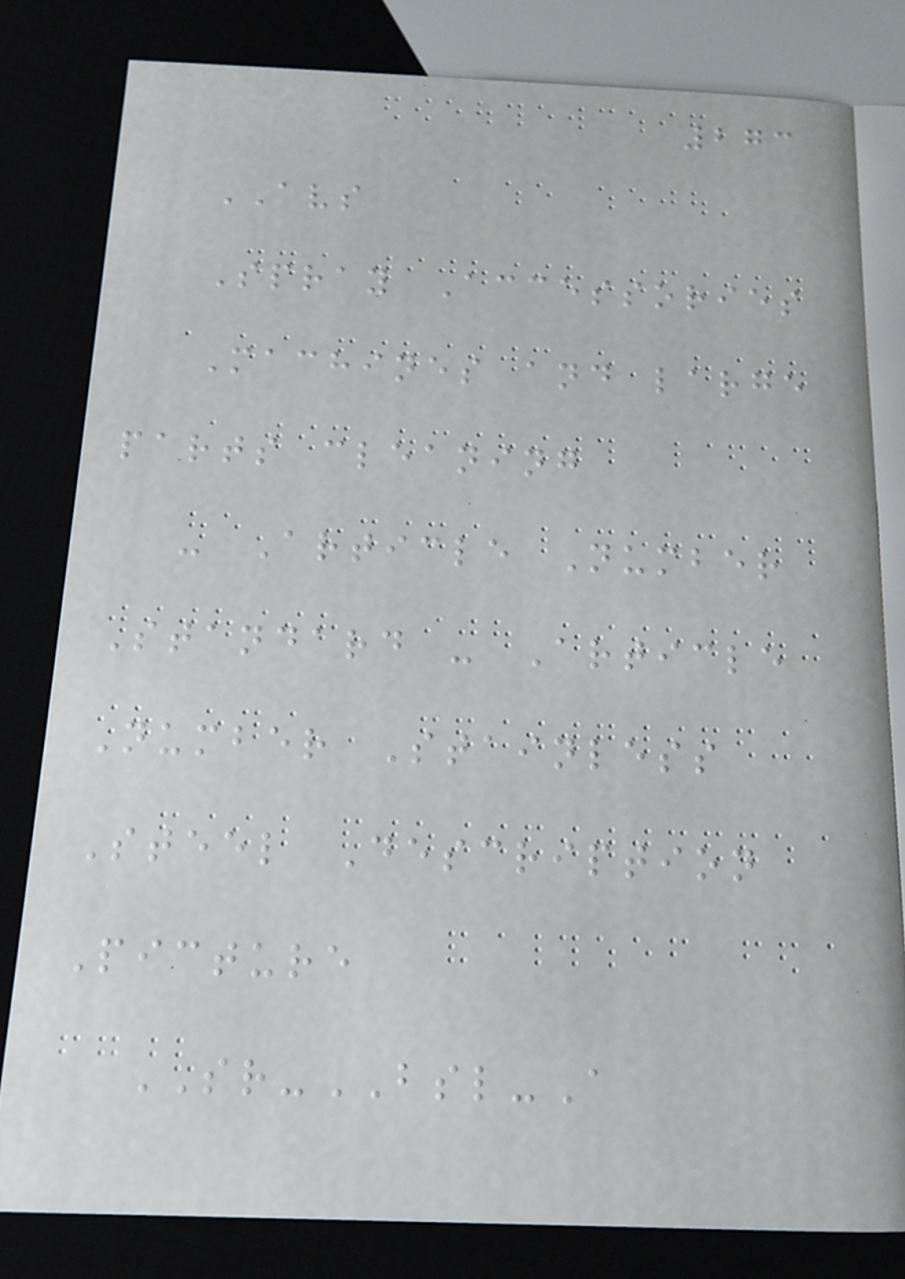273
AVS
Spray Accessories
Machines and large
parts cleaning
- Article Number
Standard - Article
Number Stainless
Steel Description
Picture
SR-BSL-A
